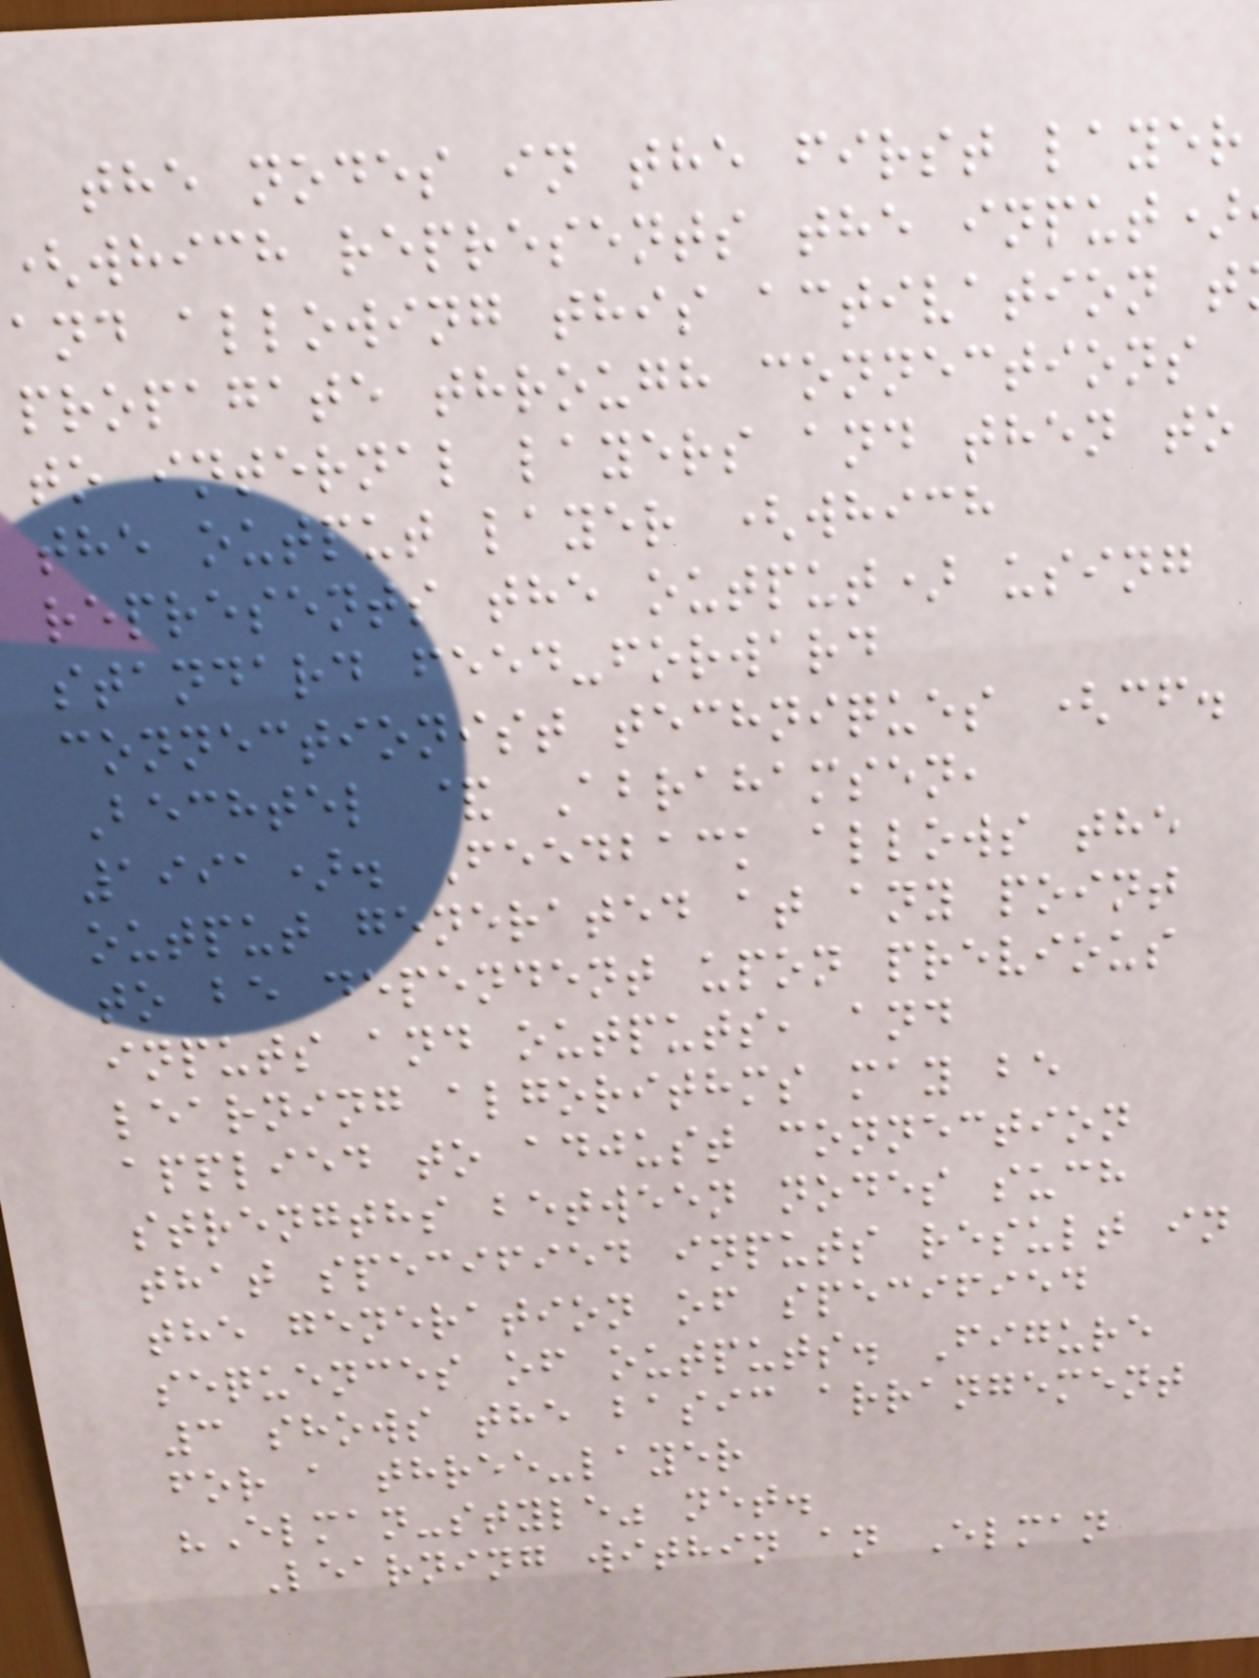the nodes in the first layer
(which represents the input)
and allowing this activation t
propagate through connections
to internal layers and then to
the output layer (which
represents the output) using
standard feed-forward
connectionist techniques (cf.
Bechtel & Abrahamsen,
1991). Feedback allows the
output generated at any point
to be dependent upon previous
inputs and outputs, and
learning algorithms may be
applied to adjust connection
strengths between nodes such
that specified inputs result in
the generation of specified
sequences of outputs. Figure
3 shows the basic arrangement
for a three-layer
"Elman-style" net.
Learning within an Elman
